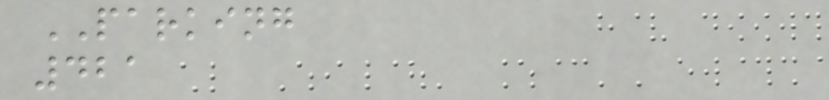PARKING
421
